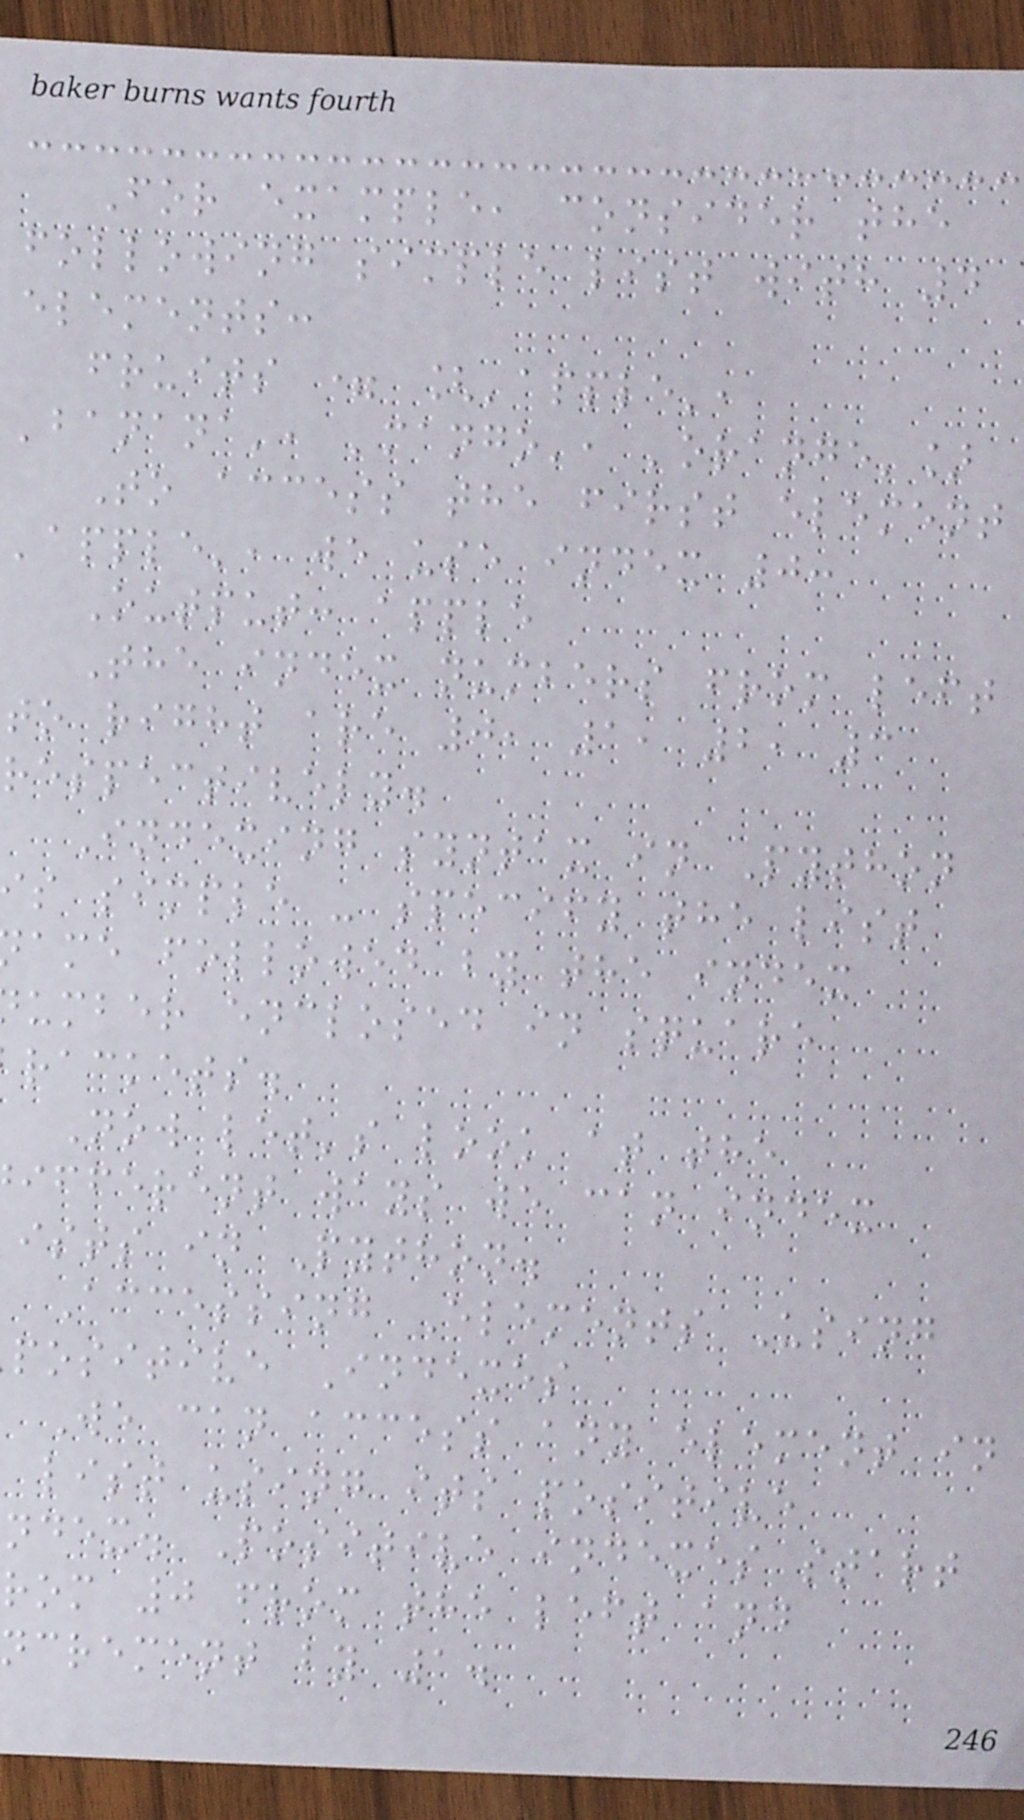For example, consider the
following simple list with 4
elements:
fruits = ['apple',
'banana', 'mango', 'orange']
To access the first element
'apple', we use index 0:
Output: apple
The index numbers from left
to right are 0, 1, 2, 3
respectively.
Indexing syntax in Python
s simple - specify the list
ame followed by the index
umber enclosed in square
rackets.
Now let's look at the
ifferent ways we can index
ists in Python.
Accessing Elements Using
positive Indexes
We can access any element in
list using its positive
ndex. Positive indexes start
rom 0 from the left and
ncrement by 1.
